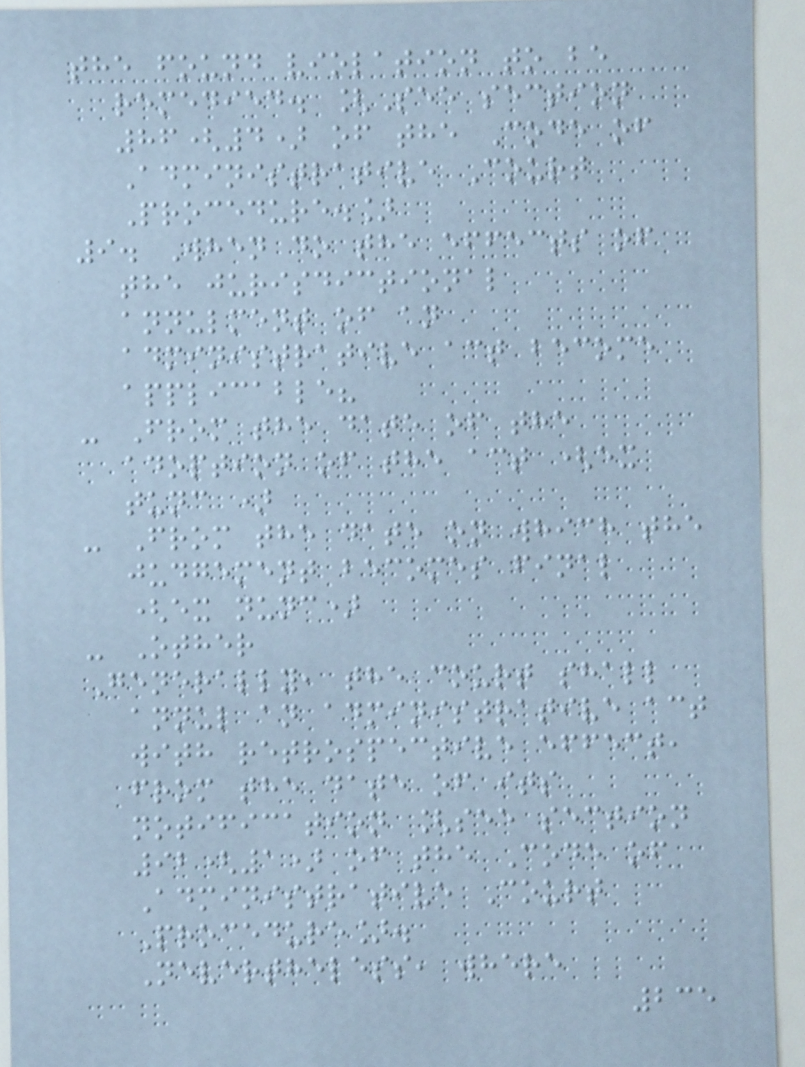the found violation to be
remedied. [See section
86(4) of the Code of
Administrative Court
Procedure.]
9. When do the effects of
the jurisdictional
annulment of an
administrative act become
applicable?
- From the date of the
adoption of the act (ex
tunc )
- From the date on which the
judgement becomes final
(ex nunc)
- Other
Generally, the court shall
annul an administrative act
with retrospective effect,
from the date of its
notification [see section
92(1) of the Code of
Administrative Court
Procedure].
Nevertheless, where
235
